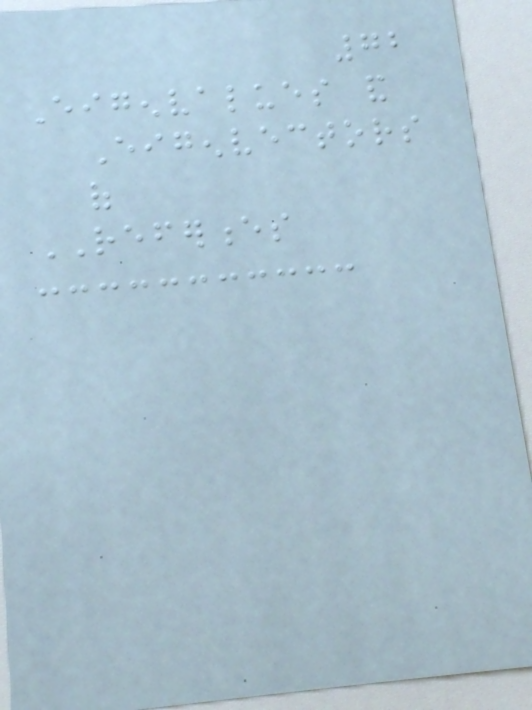72
Eigenvalues and
Eigenvectors
of
REFERENCES
